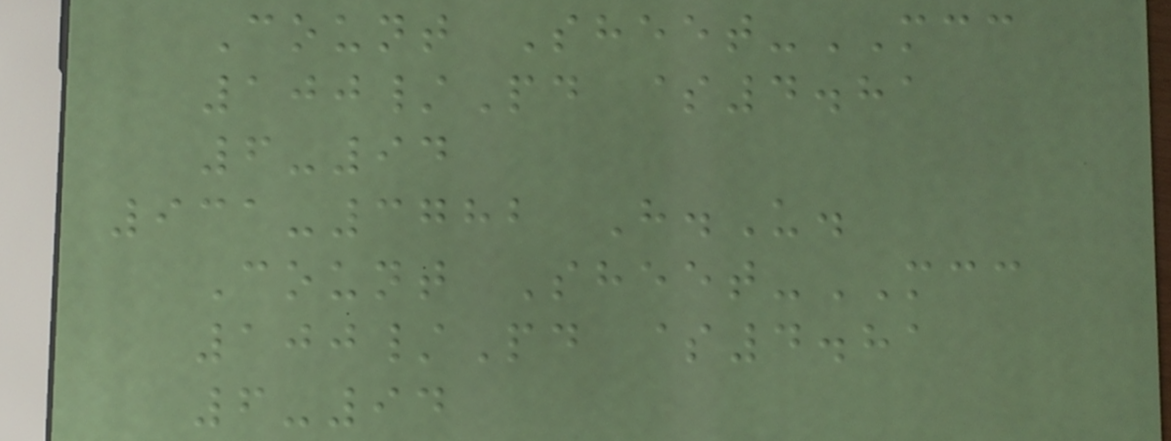Count Sheet-MCC
100/Pd $4.81
6-94
931-3782 H.U.
Count Sheet-MCC
100/Pd $4.81
6-94
